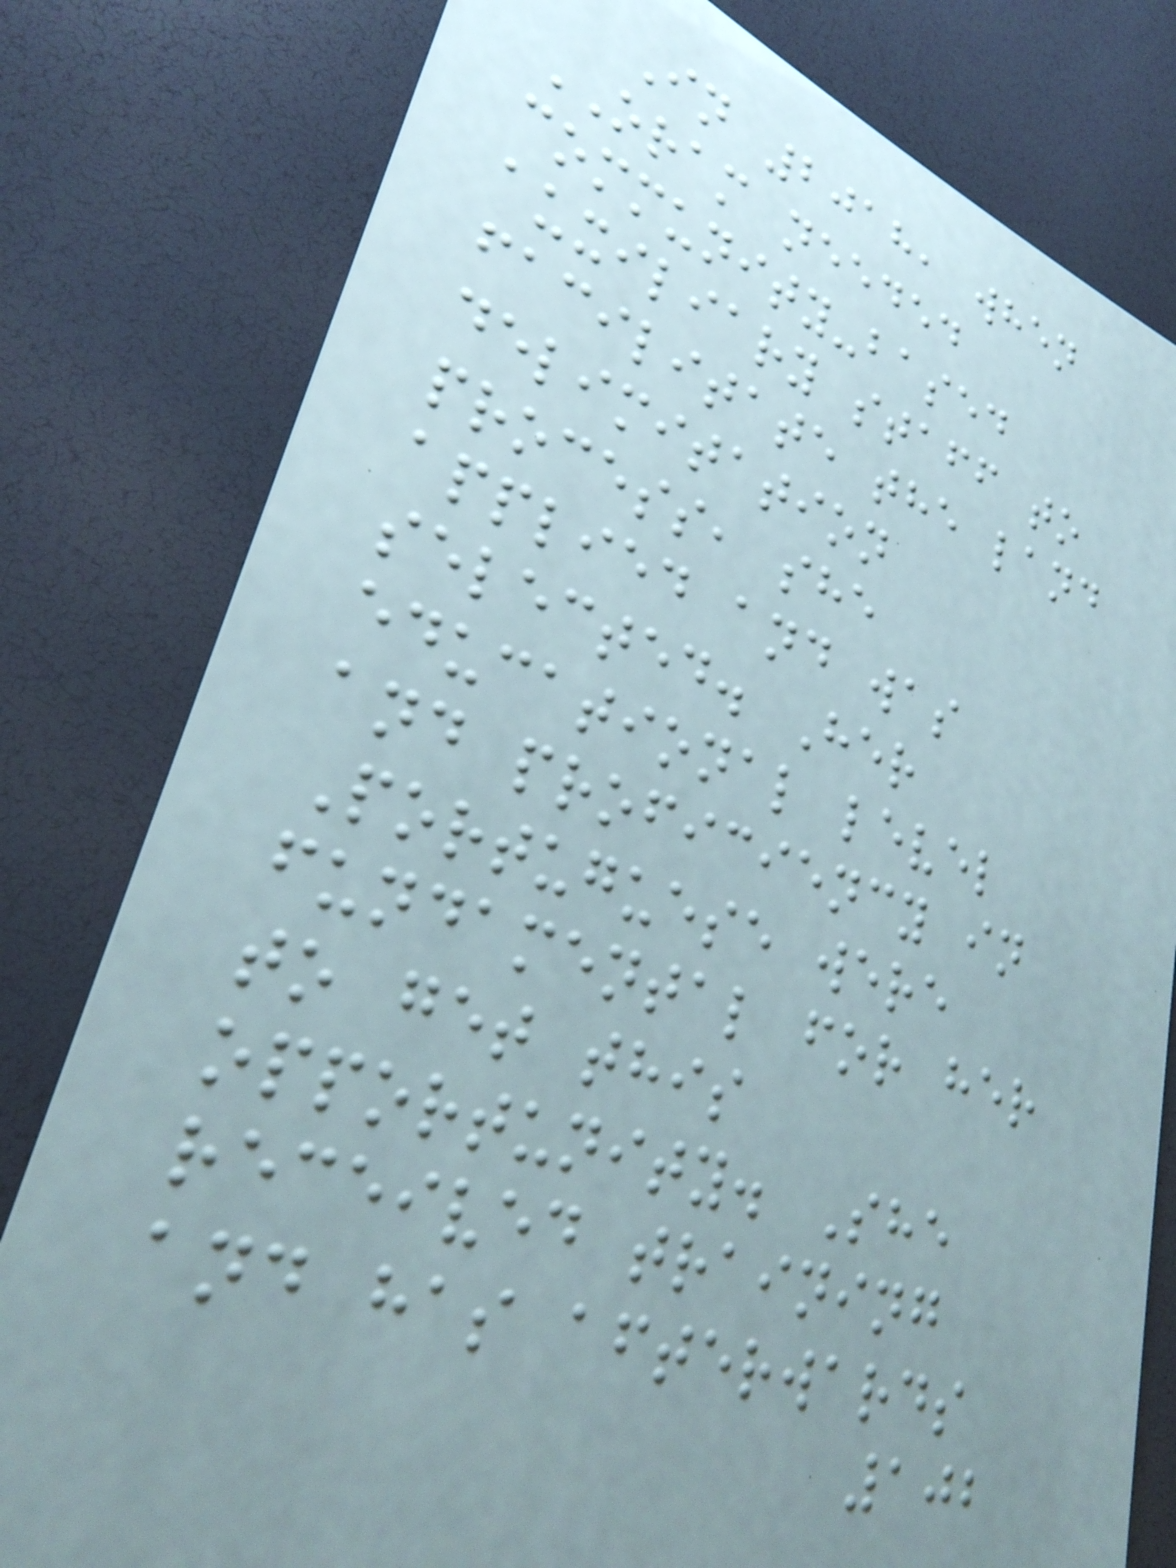In 2018, when
ORAM needed
community-based
auxiliary staff to
facilitate the land
delimitation
process, she
applied and was
selected. Her
educational level
and proficiency in
Portuguese were
fundamental for her
to get this
opportunity. She
received training
and has afterwards
102
